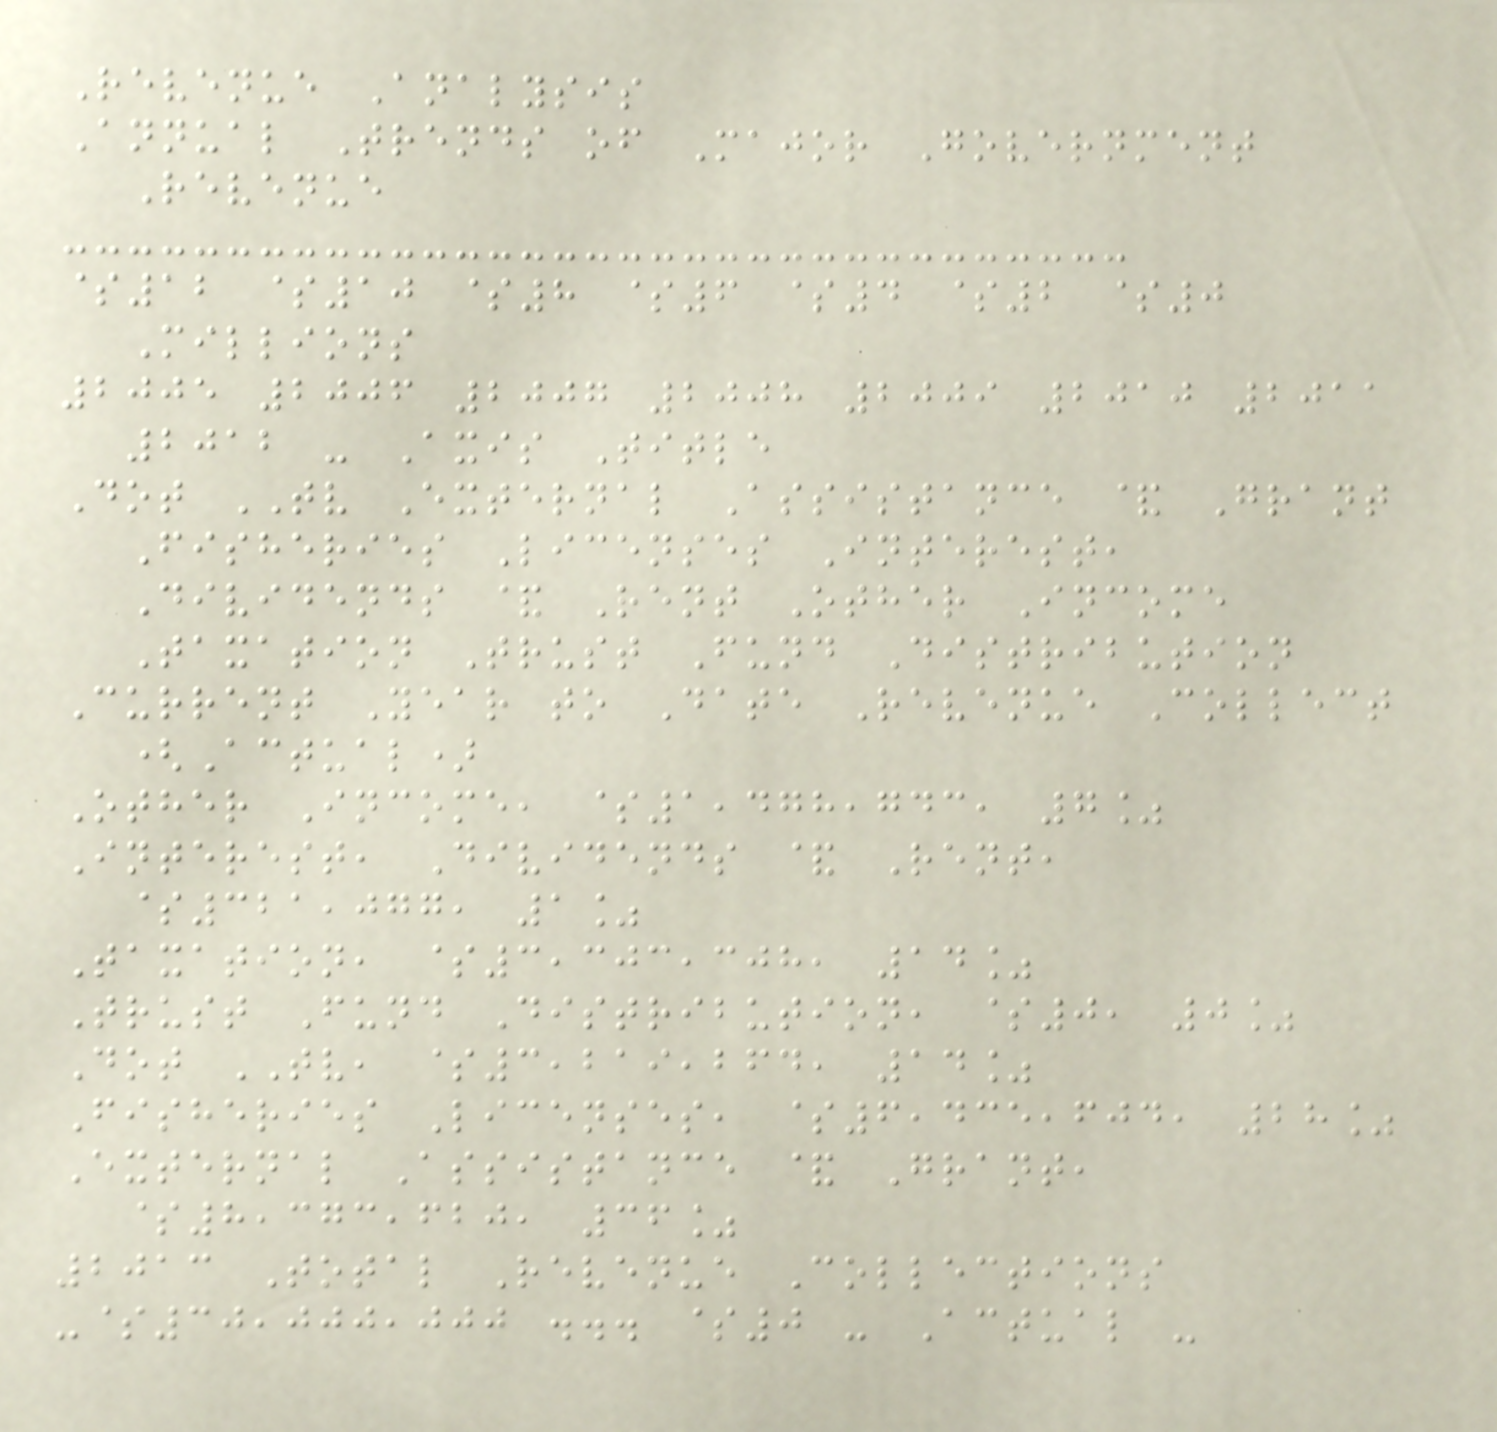Revenue Analysis
Annual Trends of Major Government
Revenue
$12 $10 $8 $6 $4 $2 $0
Millions
2005 2006 2007 2008 2009 2010 2011
2012 - Axis Title
Dot TV External Assistance & Grant
Fisheries Licenses Interest,
Dividends & Rent Other Income
Taxation Trust Fund Distribution
Current Year to Date Revenue Collect
(Actual)
Other Income, $1,478,743, 7%
Interest, Dividends & Rent,
$321,077, 1%
Taxation, $3,303,308, 14%
Trust Fund Distribution, $0, 0%
Dot TV, $3,219,264, 14%
Fisheries Licenses, $6,435,604, 28%
External Assistance & Grant,
$8,373,620, 36%
2013 Total Revenue Collections
-$30,000,000 ... $0 - Actual -
